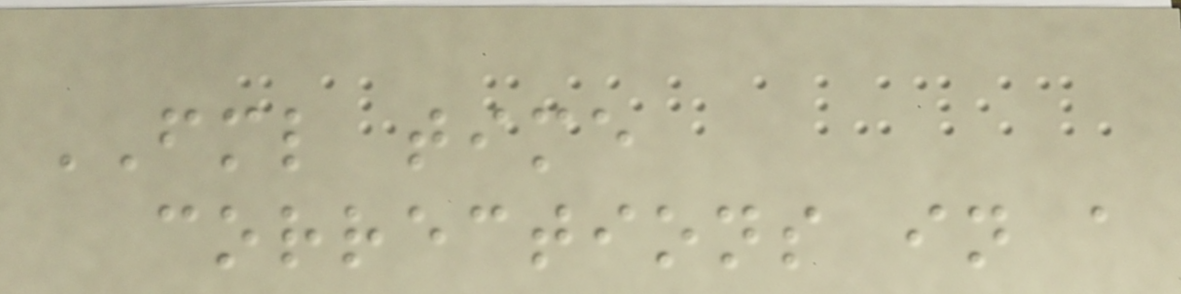FML time
corrections in a
